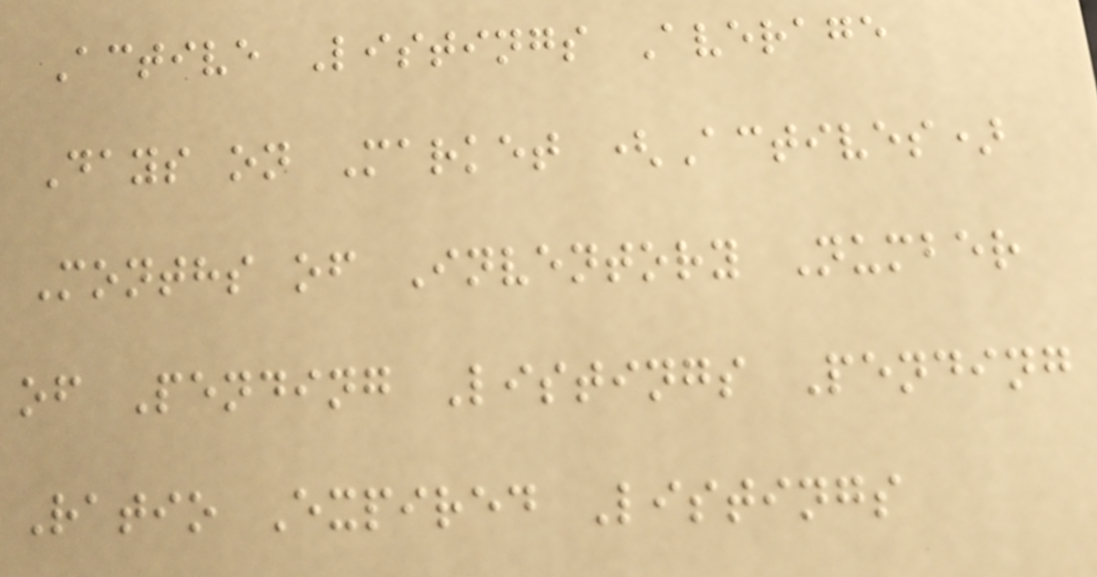Active Listings Average
Days on Market (Actives)
Months of Inventory Number
of Pending Listings Pending
Ratio Expired Listings
